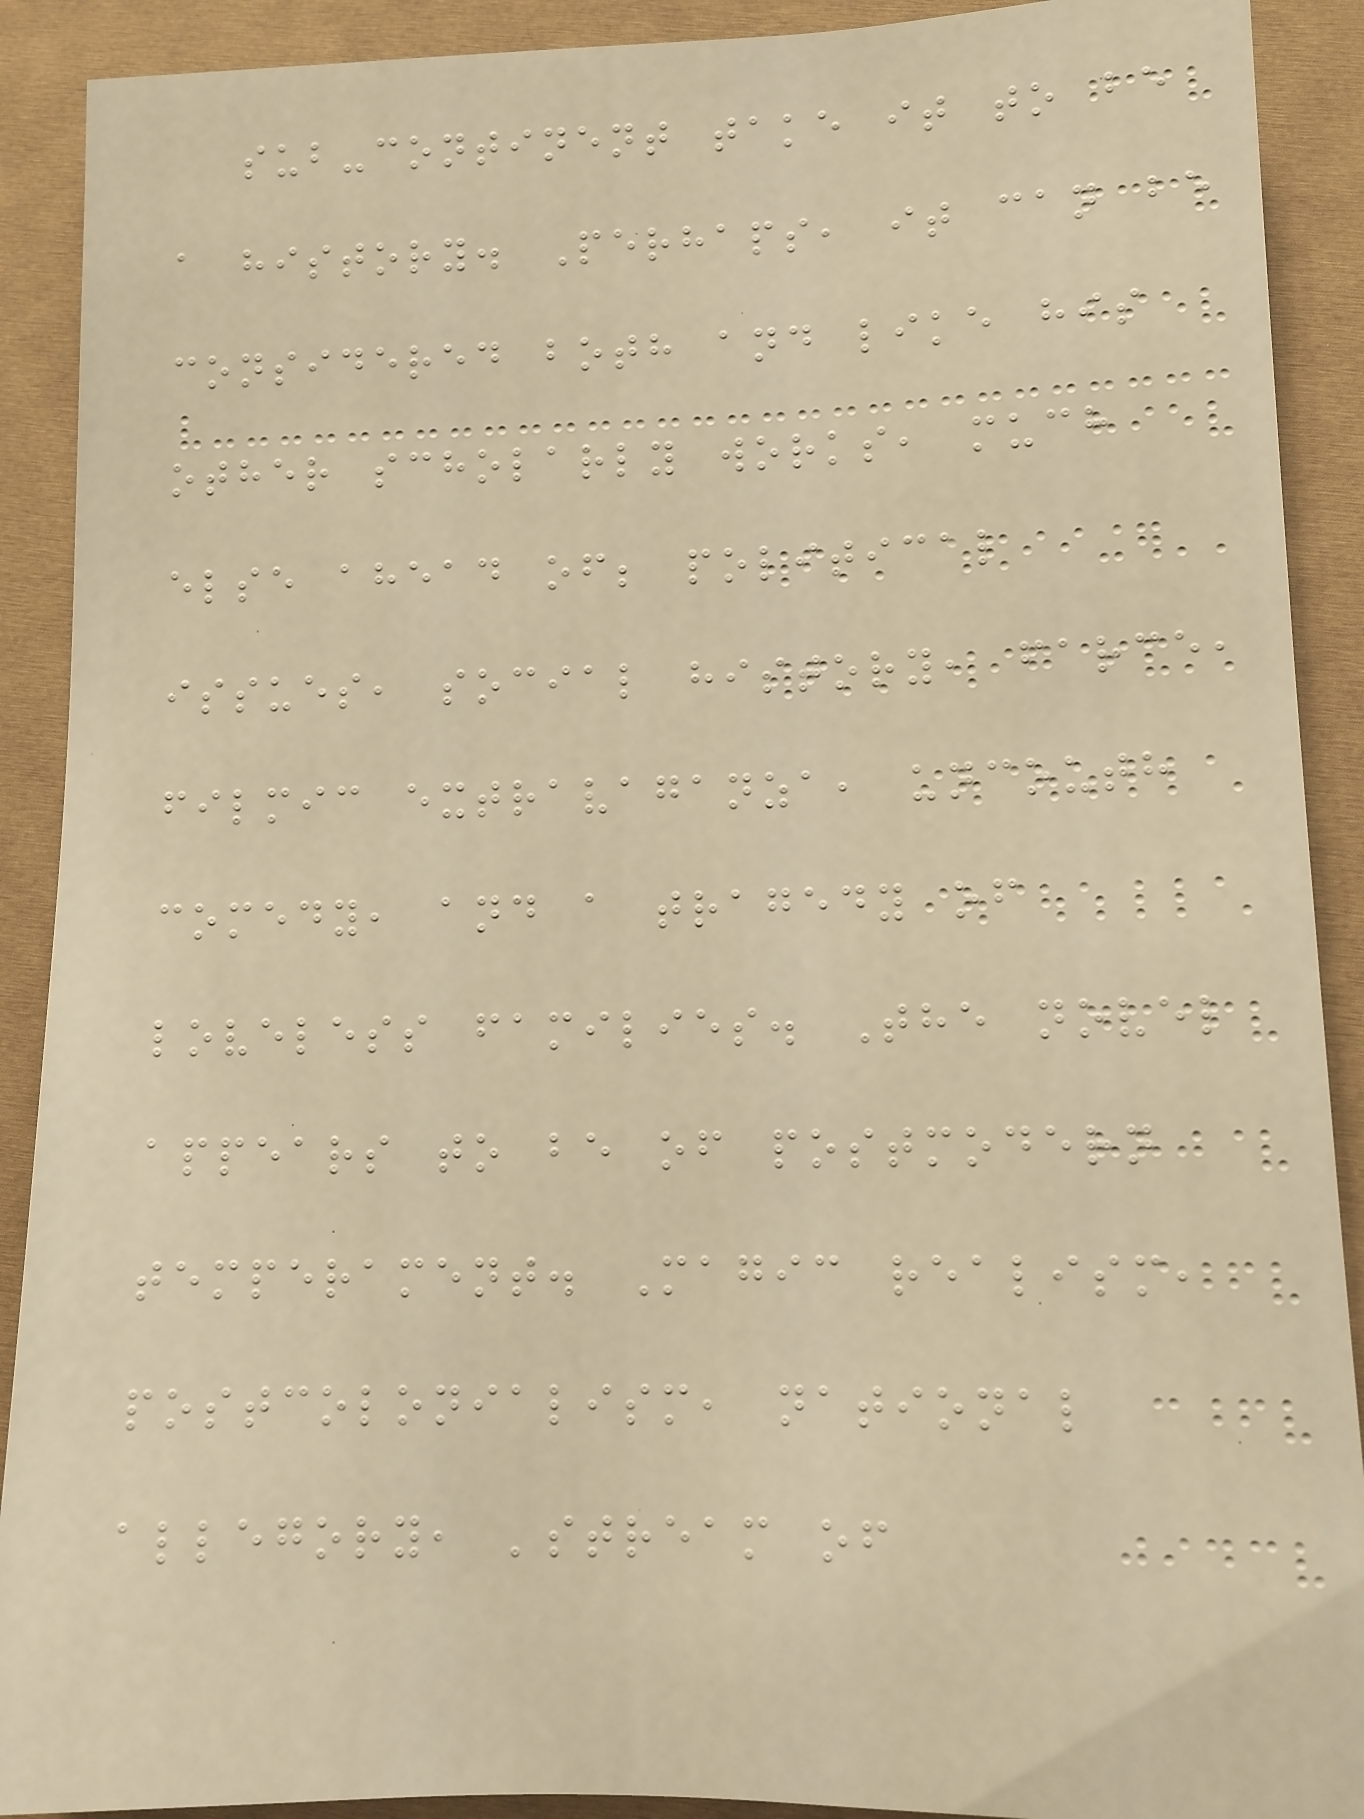sub-continent take it to be
a history. Perhaps, it can be
considered both and like his
other scholarly works, much
else ahead of; political
issues, social history, farce,
filmic extravaganza, uncouth
comedy, and a tragedy of
loveless families. The novel
appears to be of postmodern
temperament. Magic realism,
postcolonialism, national
allegory, 'stream of
